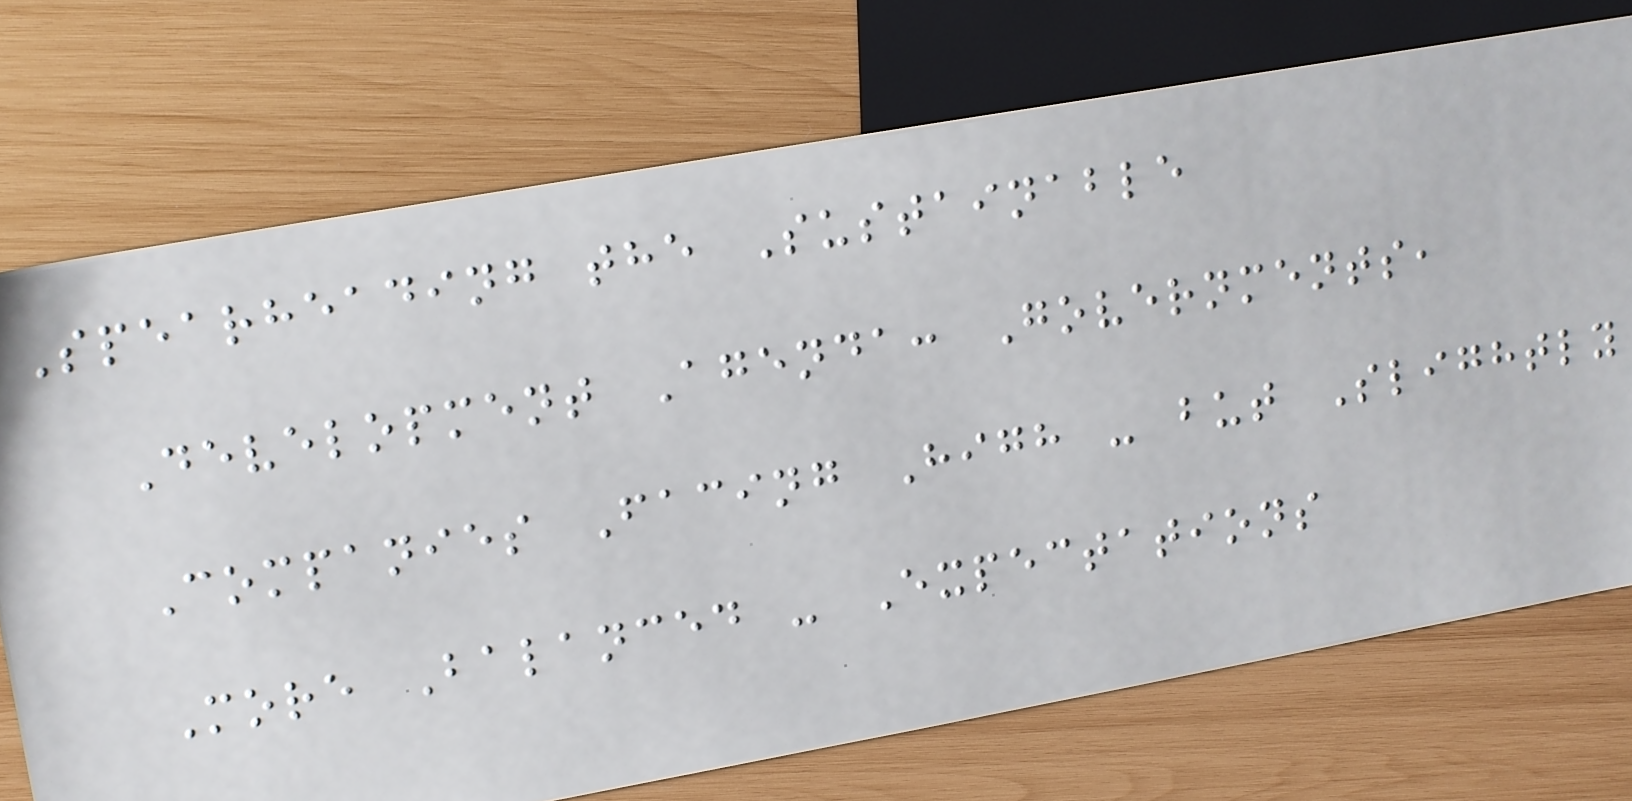Spearheading the Sustainable
Development Agenda: Governments,
Companies Facing High - but Slightly
More Balanced - Expectations
